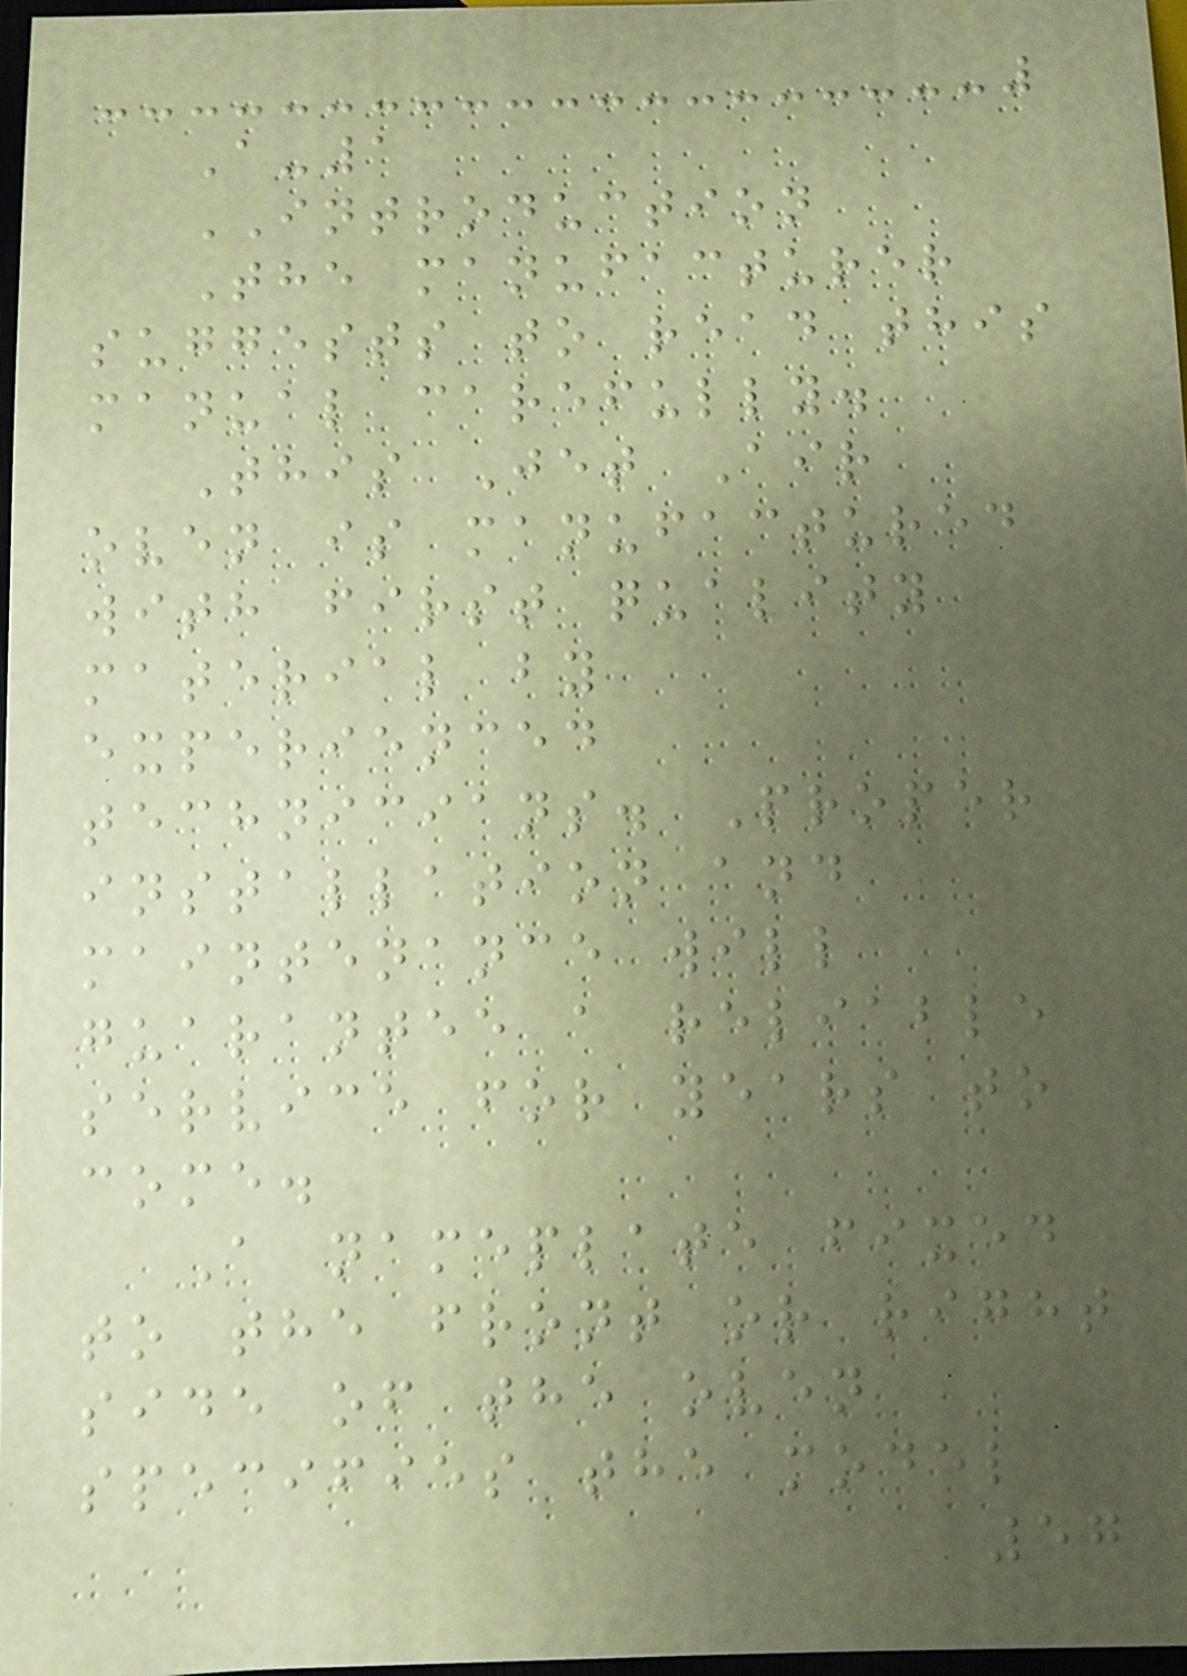A-1
INTRODUCTION
The manufacturer
suggests to read this
manual carefully.
This Jet Air
oven is manufactured
with first quality
material by
experienced
technicians. Proper
installation and
maintenance will
guarantee a reliable
service for years to
come.
A nameplate fixed
to the front or right
side of the oven
specifies the model
57
